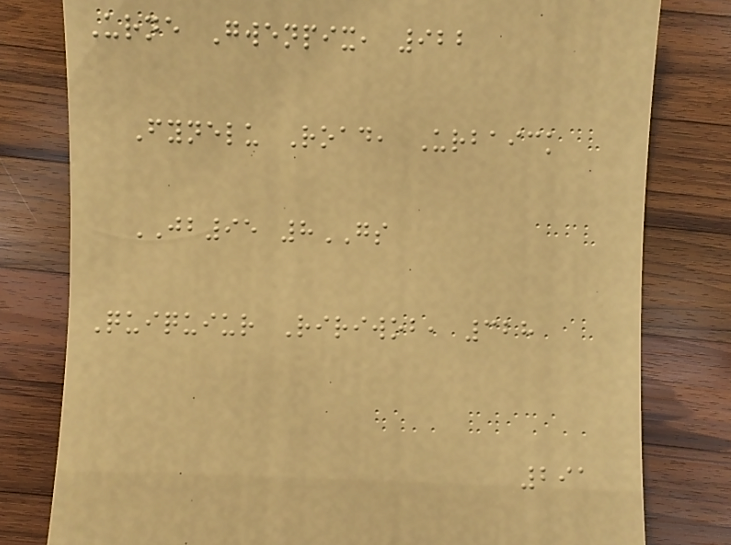Urne Gwenpix, 922
Fynelu Road, Urbaick
JB95 8GS
Quiquiur Ririwob, 328
291
